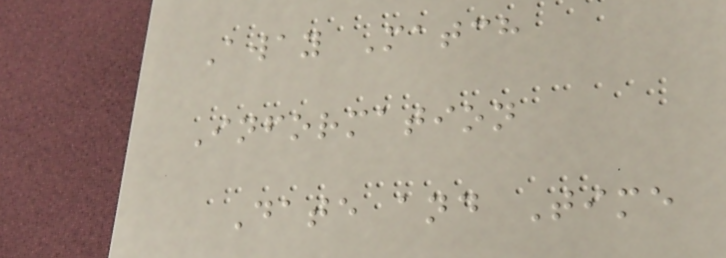Away Match
Information
Date and Time
